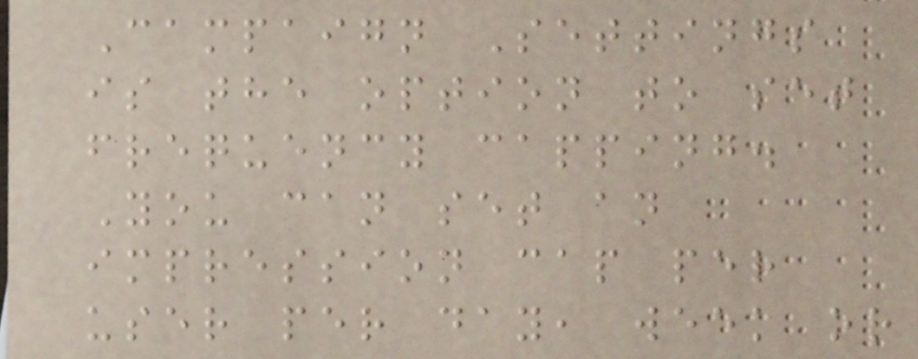Campaign Settings
is the option to set
frequency capping.
You can set an
impression cap per
user per day, week or
